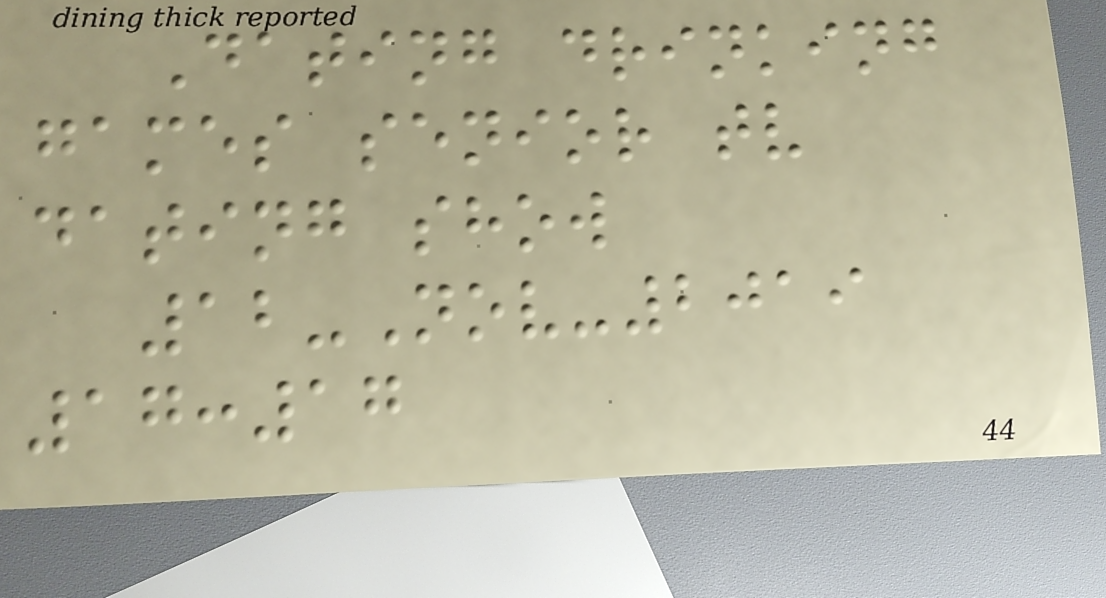Dating drinking
games senior tv
dating show
12-Nov-2019
17:17
